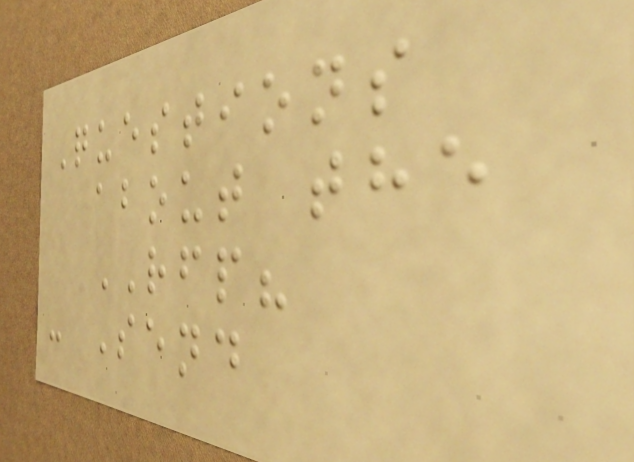Questions
about the
RFP?
- Send
